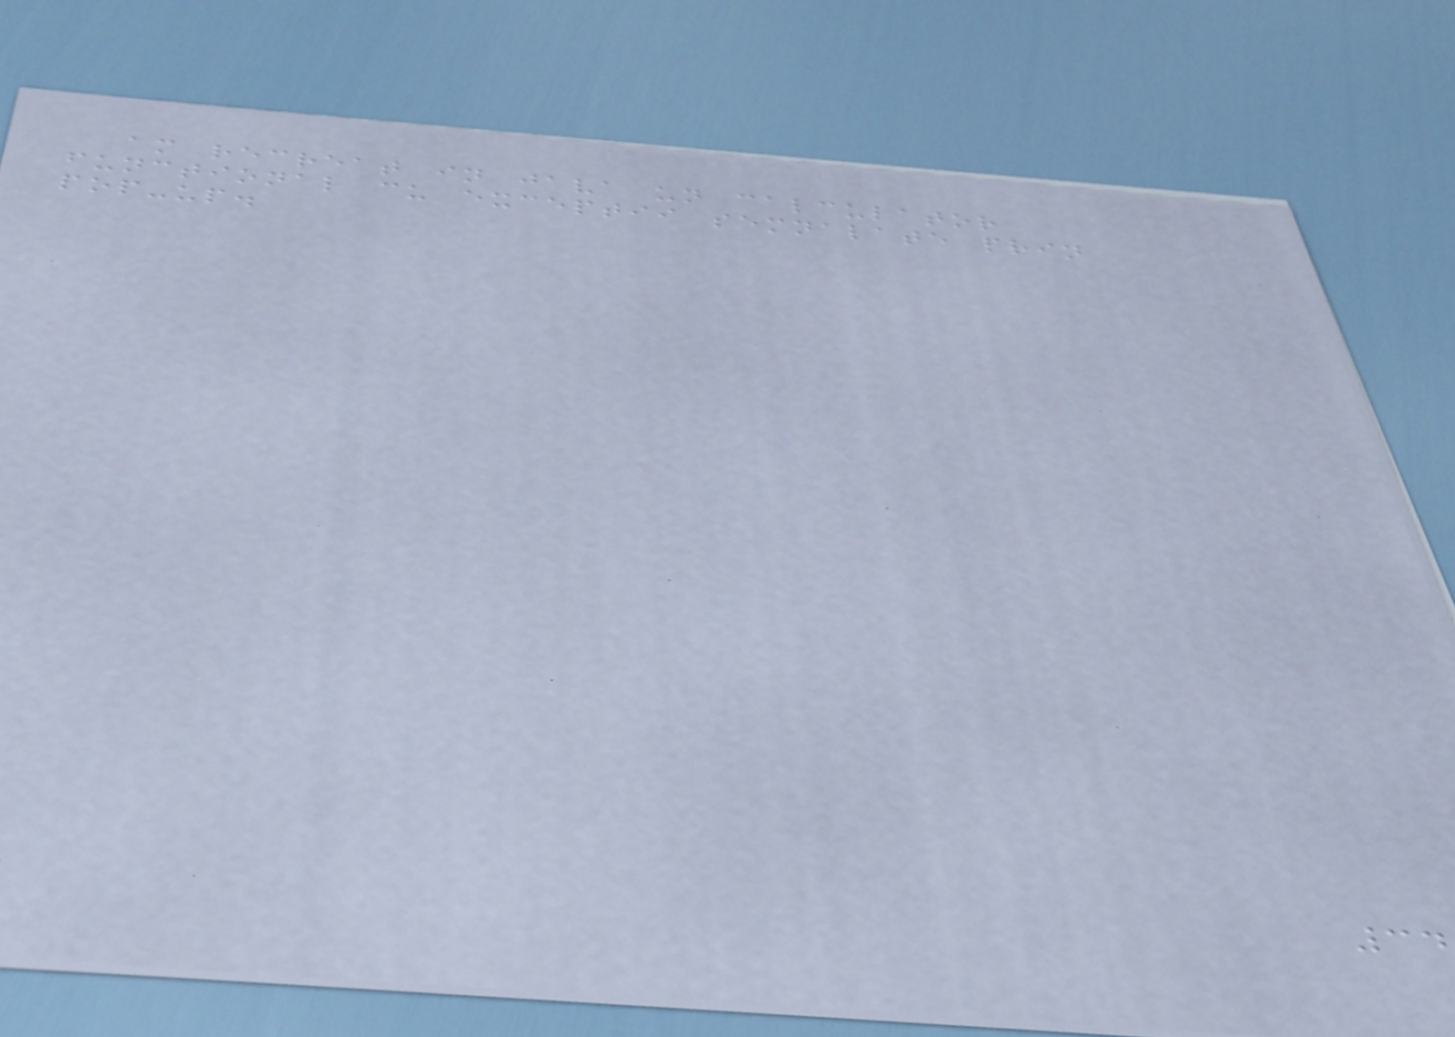am recreat in java un calculator
functional cu exceptii semnalate prin
pop-up.
34
